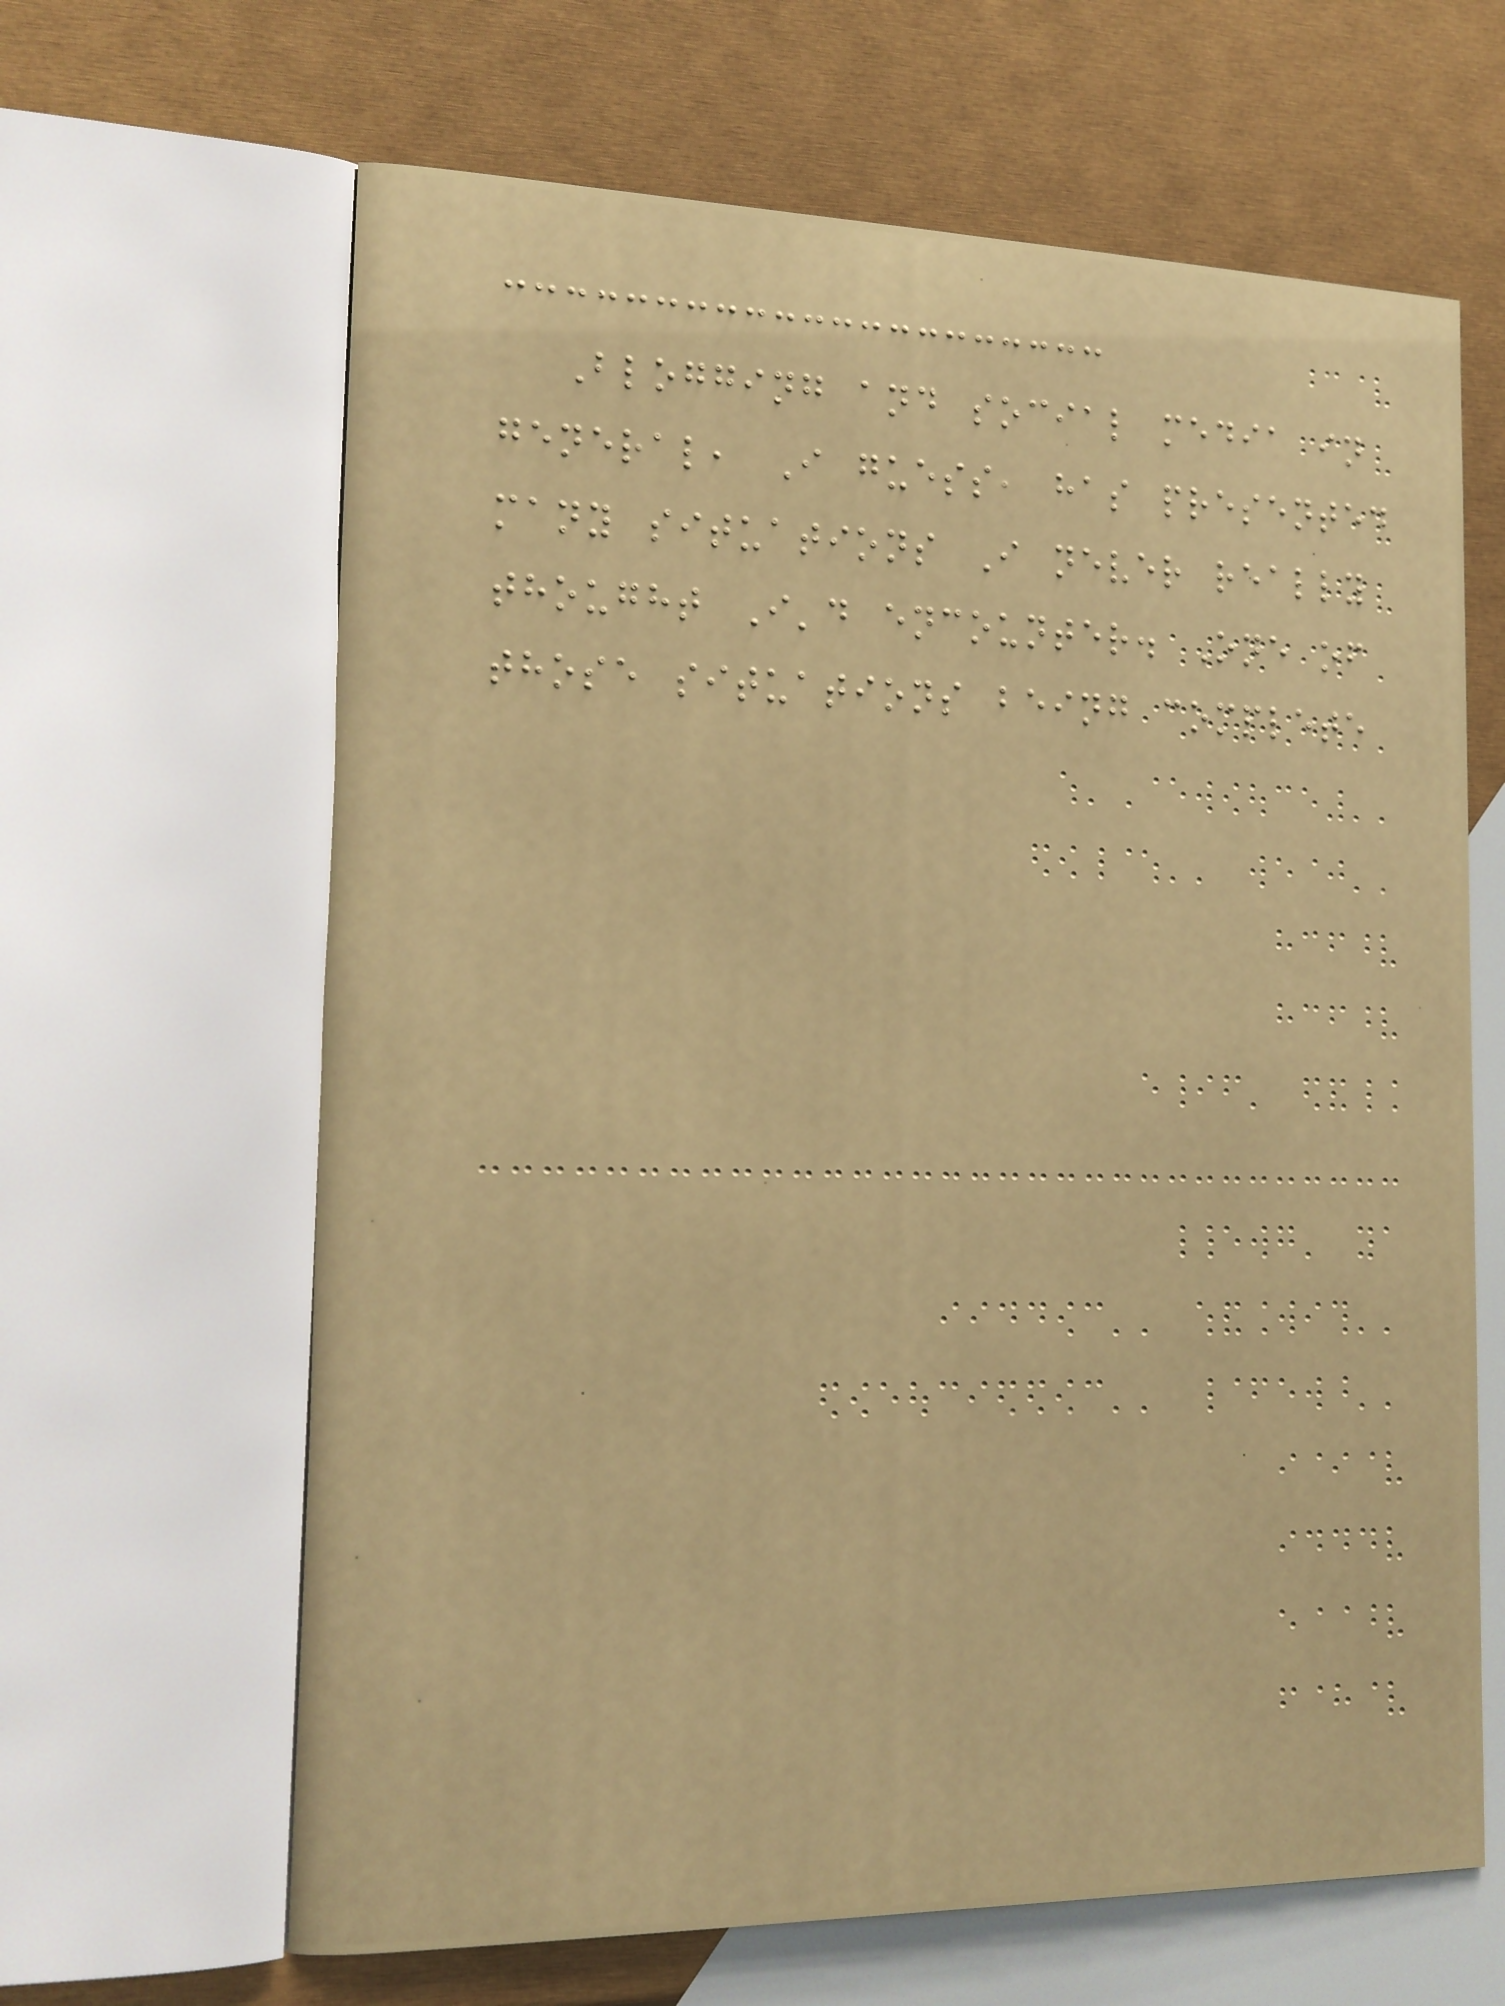Blogging and social media in
general, I guess, has presented
many situations I never really
thought I'd encounter. One of
those situations being complete
